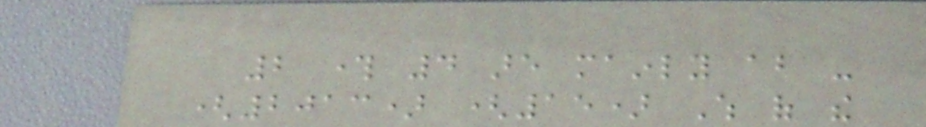2 through 4 are mainly about -
(2013) (15) Which of the
